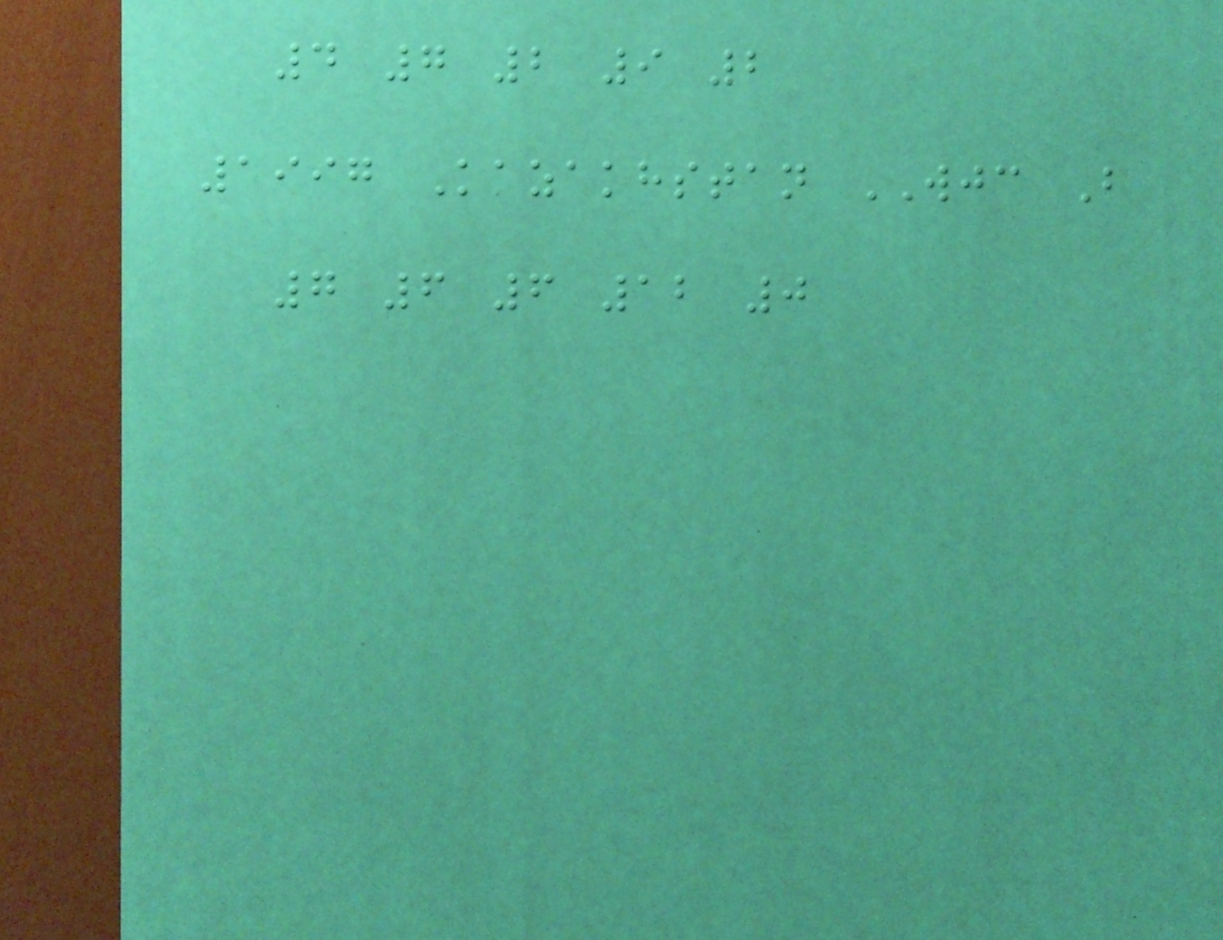4 7 2 9 2
1997 Kazakhstan WJC B
7 6 6 12 0
